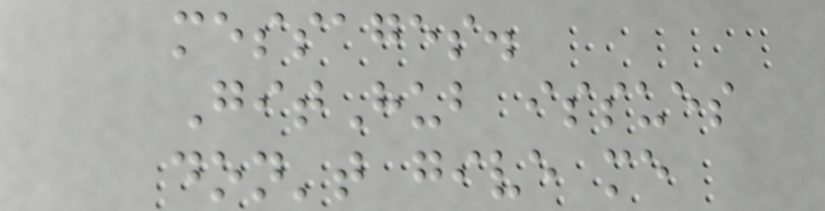messages.
GitHub issues
don't give me
